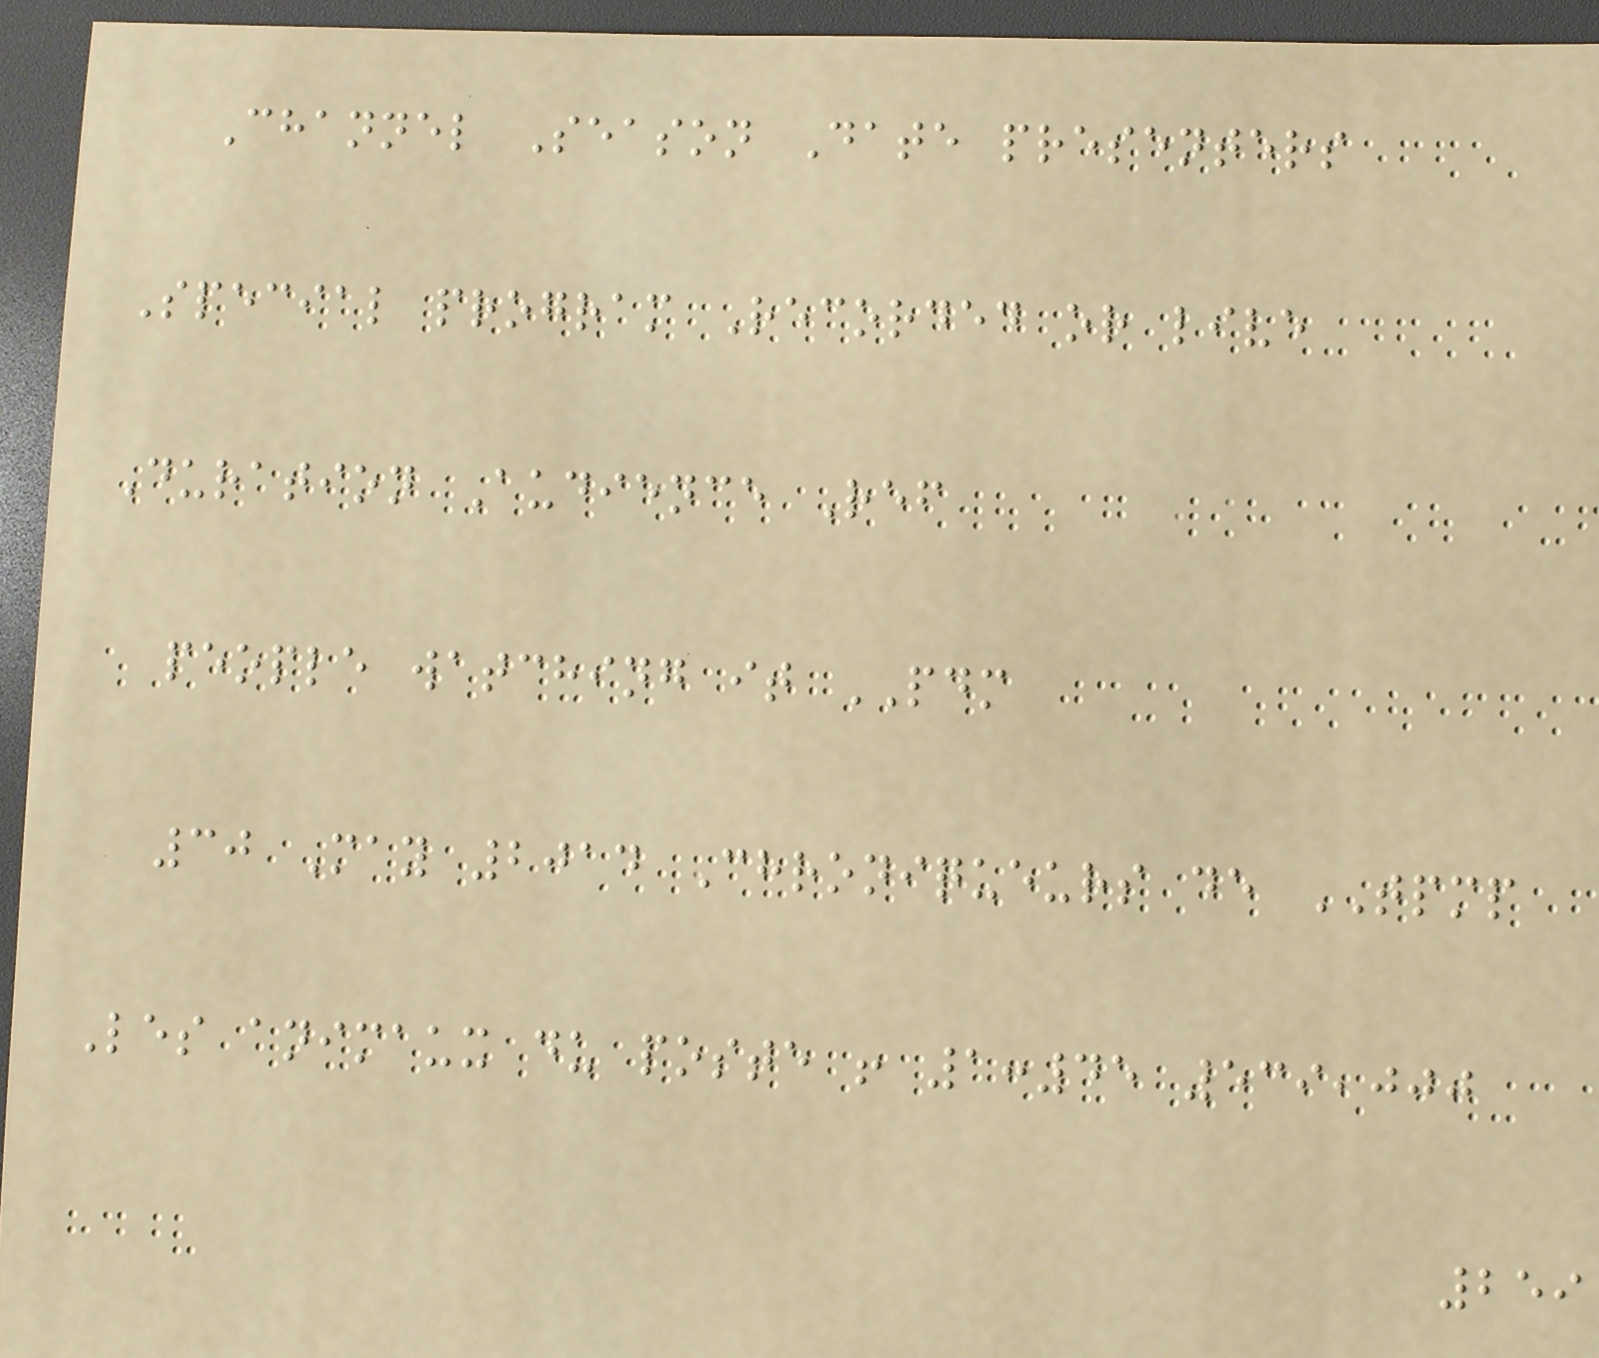Channel Season Date presenters
Special program Recorded or live
Duration Audience Ref
people watching it PDM
30 May 2014 Chroniqueurs de TPMP
Les animaux du poste ! 1:45 539,000
259
